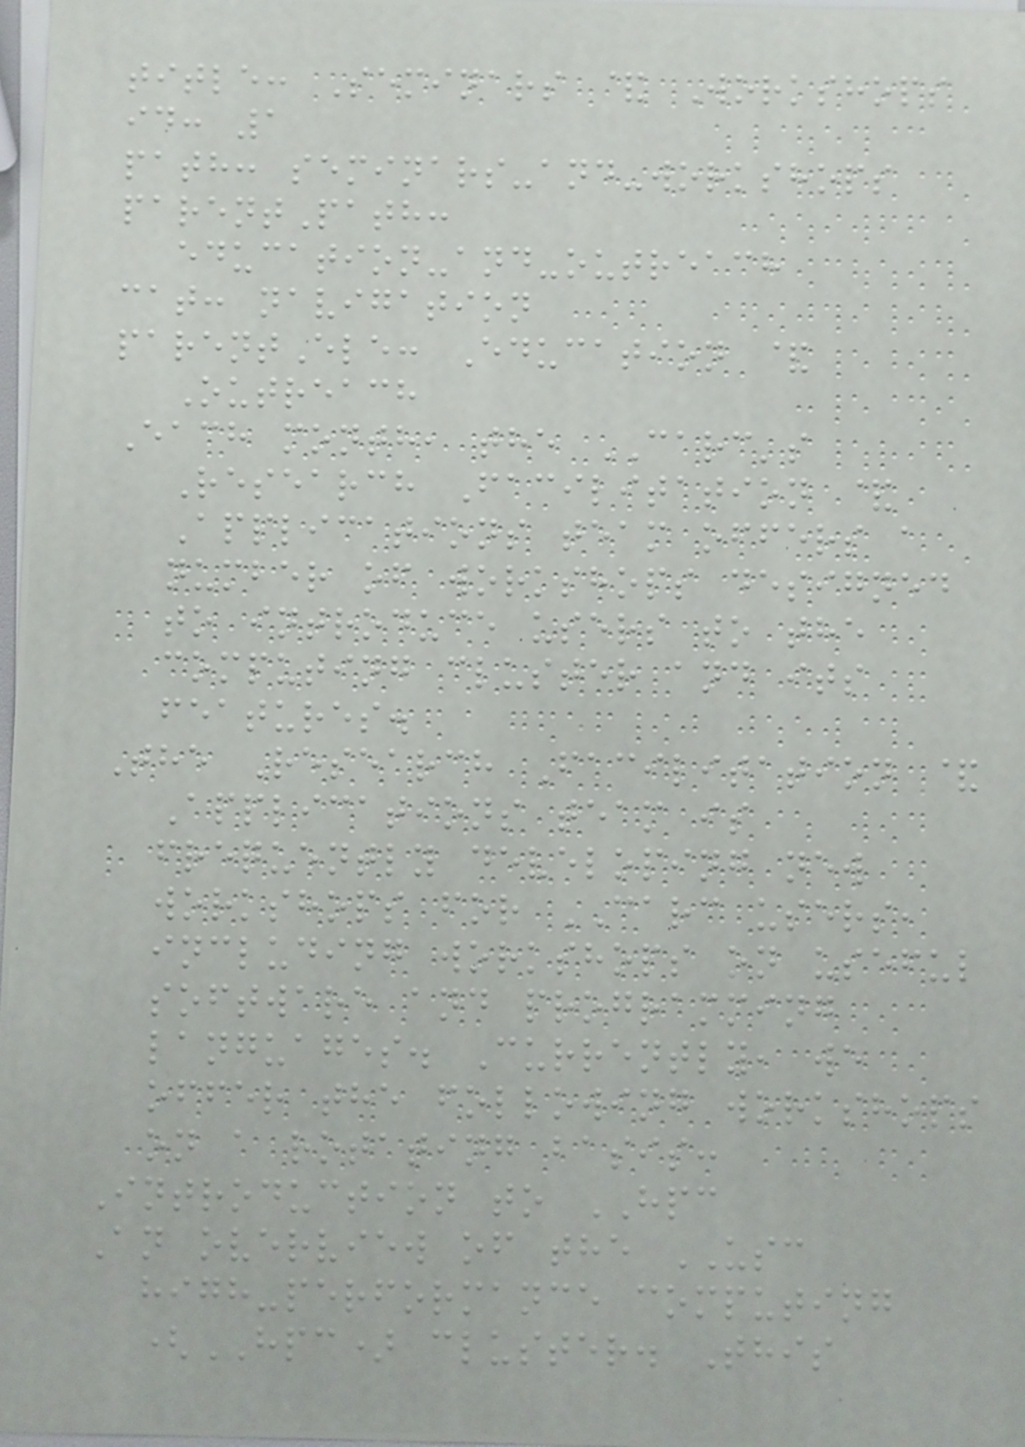title: Seminars & Workshops
id: 1
path: seminars-and-workshops
parentPath:
education-and-outreach
cat: navigation
parentEle: Education &
Outreach
Each month, the CARC's
Research Facilitation &
Applications team offers a
number of workshops designed
to introduce users to the
computing cluster and its
features.
The Research Facilitation &
Applications team is
frequently developing new
workshops for CARC users,
including workshops on useful
software and programming
languages. Currently, we
offer the following workshops
on a rotating basis:
Introduction to HPC
An overview of the USC
high-performance computing
(HPC) cluster. This
